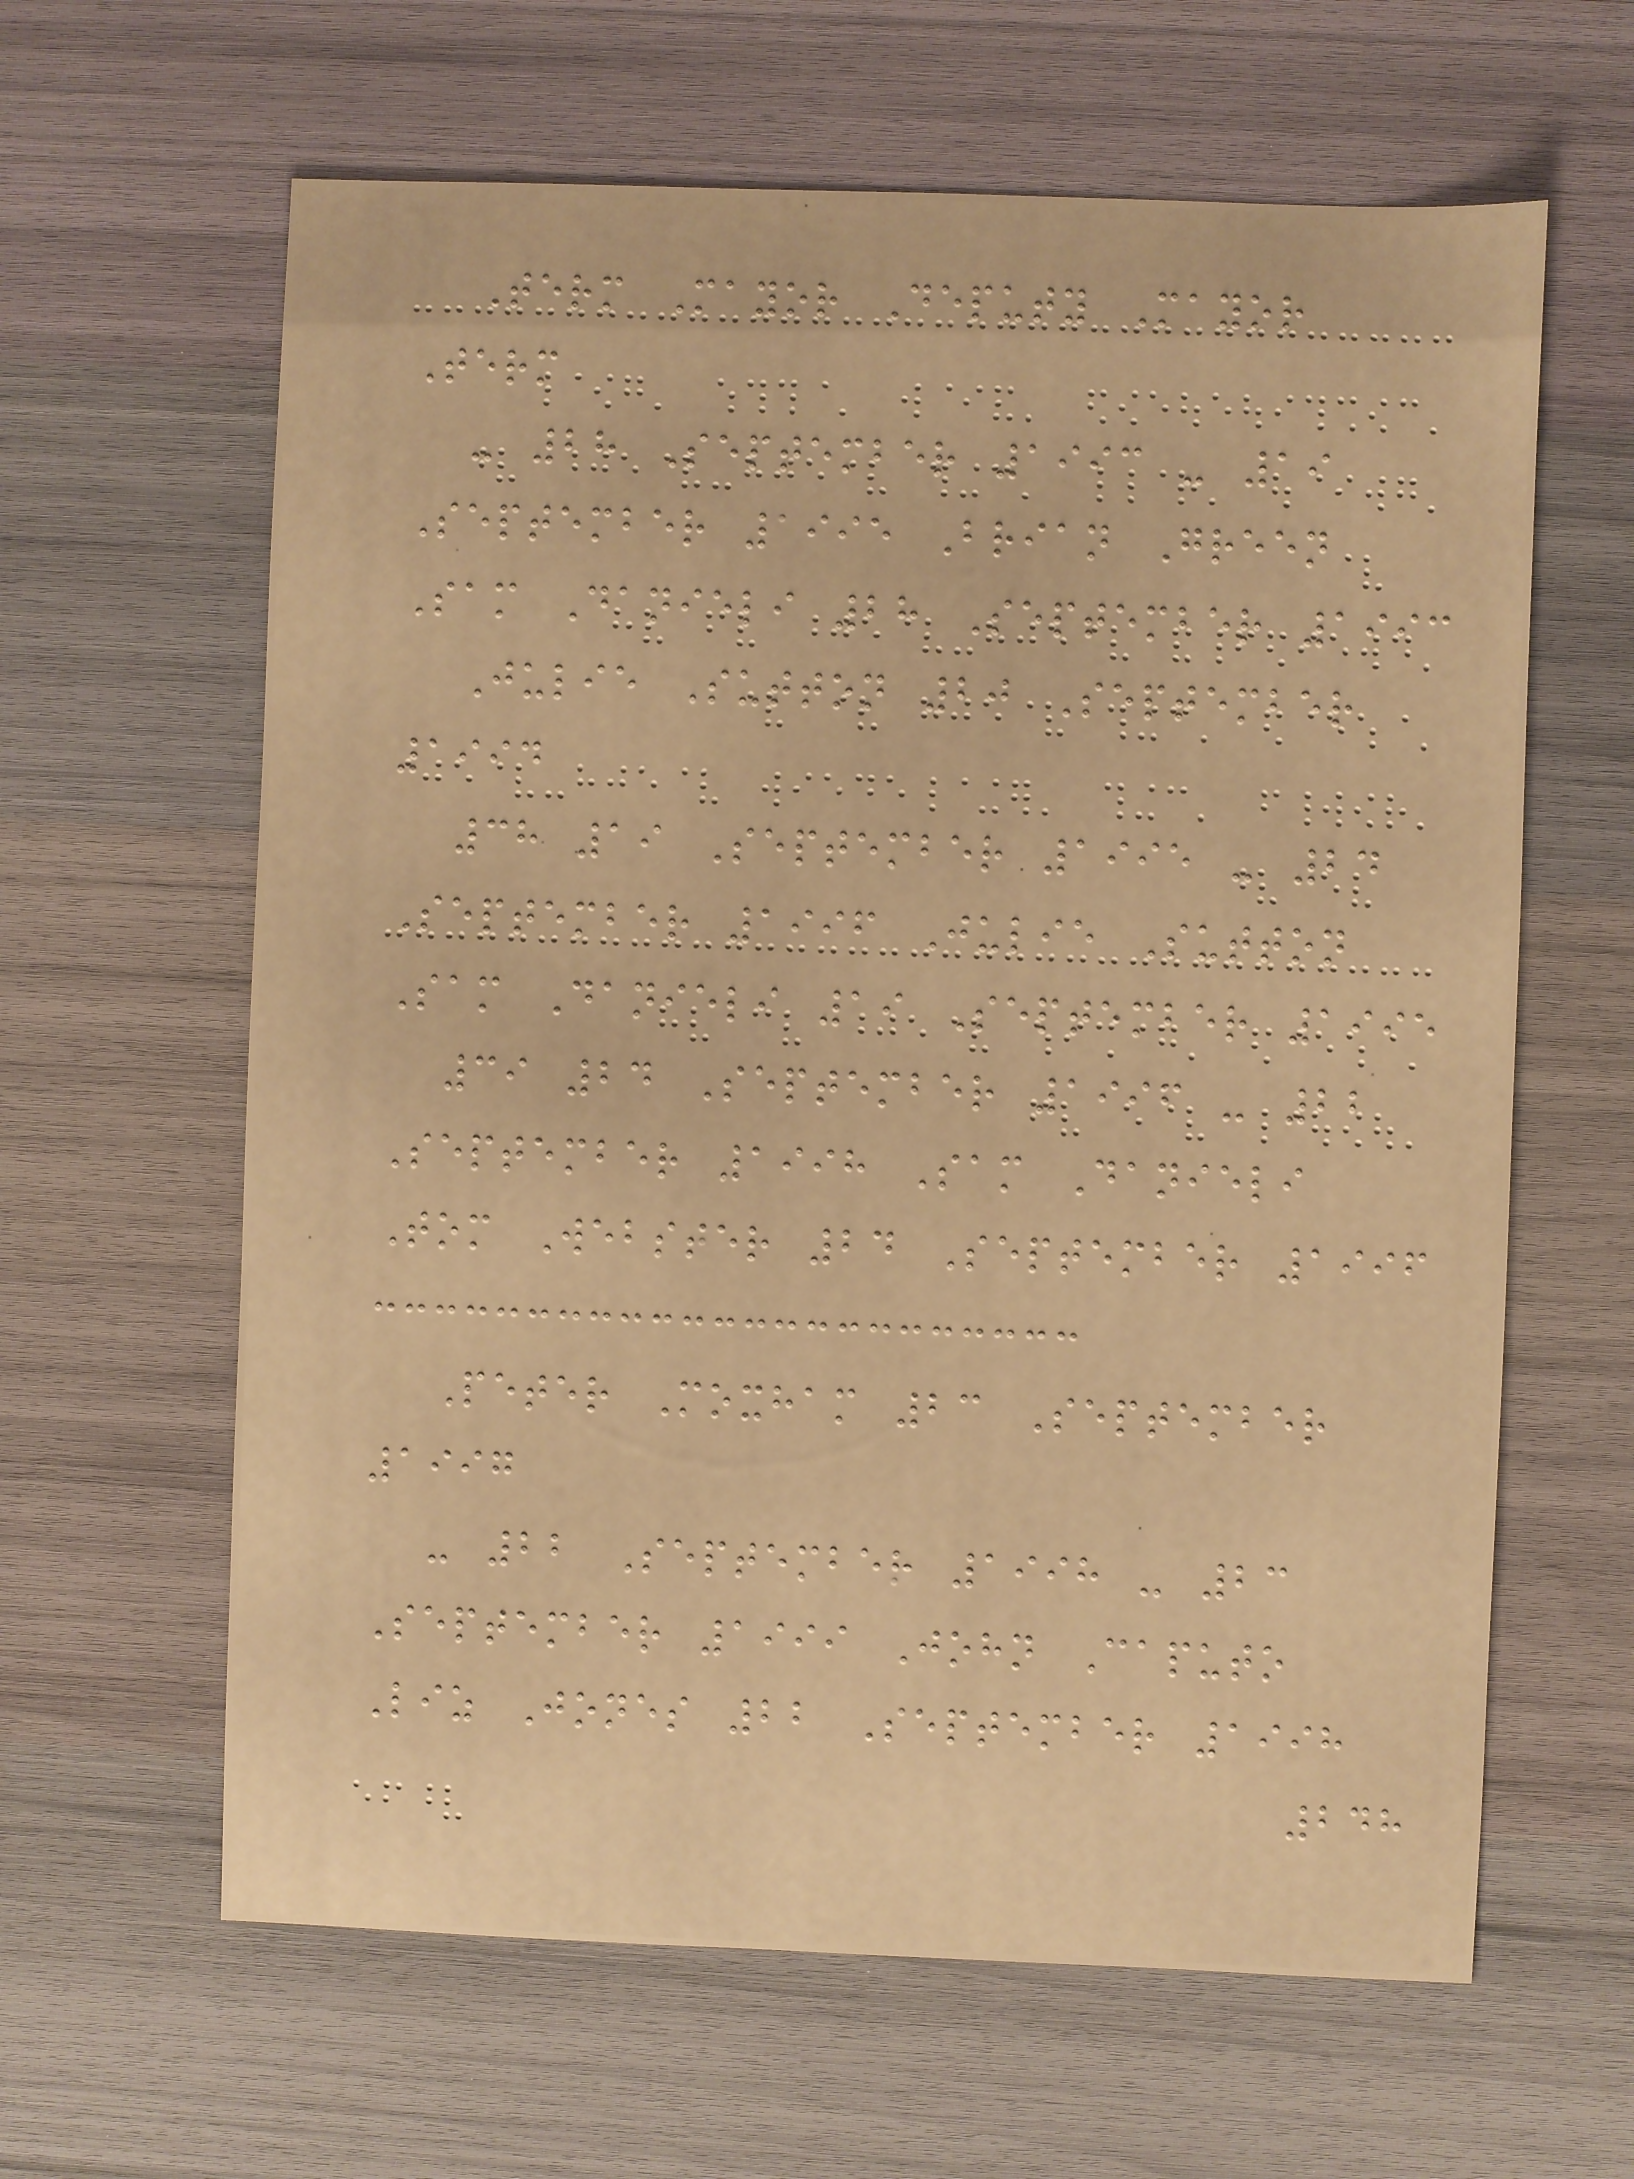Term Mayor Deputy Mayor
Term
- 28 September 1993 - 19
September 1995 Brian Green
Sam Danieli 28 September 1993
Julie Sutton 20 September
1994
38 19 September 1995 - 24
September 1996 Julie Sutton
Sam Danieli 19 September 1995
39 24 September 1996 - 22
September 1998 Sam Danieli
Tom Webster 24 September 1996
Peter Moxham 23 September
1997
- 22 September 1998 - 23
September 1999 John Caputo
Liz Jones 22 September 1998
248
